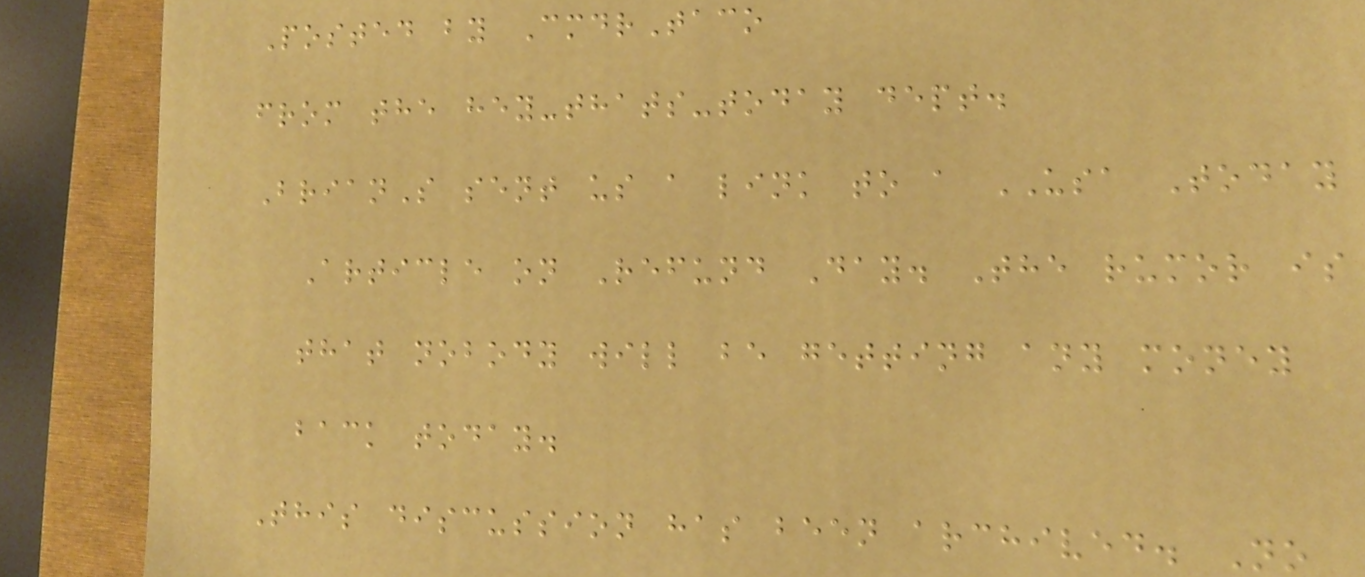Posted by CmdrTaco
from the hey-thats-today dept.
BrianS sent us a link to a USA Today
Article on Refund Day. The rumor is
that nobody will be getting any money
back today.
This discussion has been archived. No
